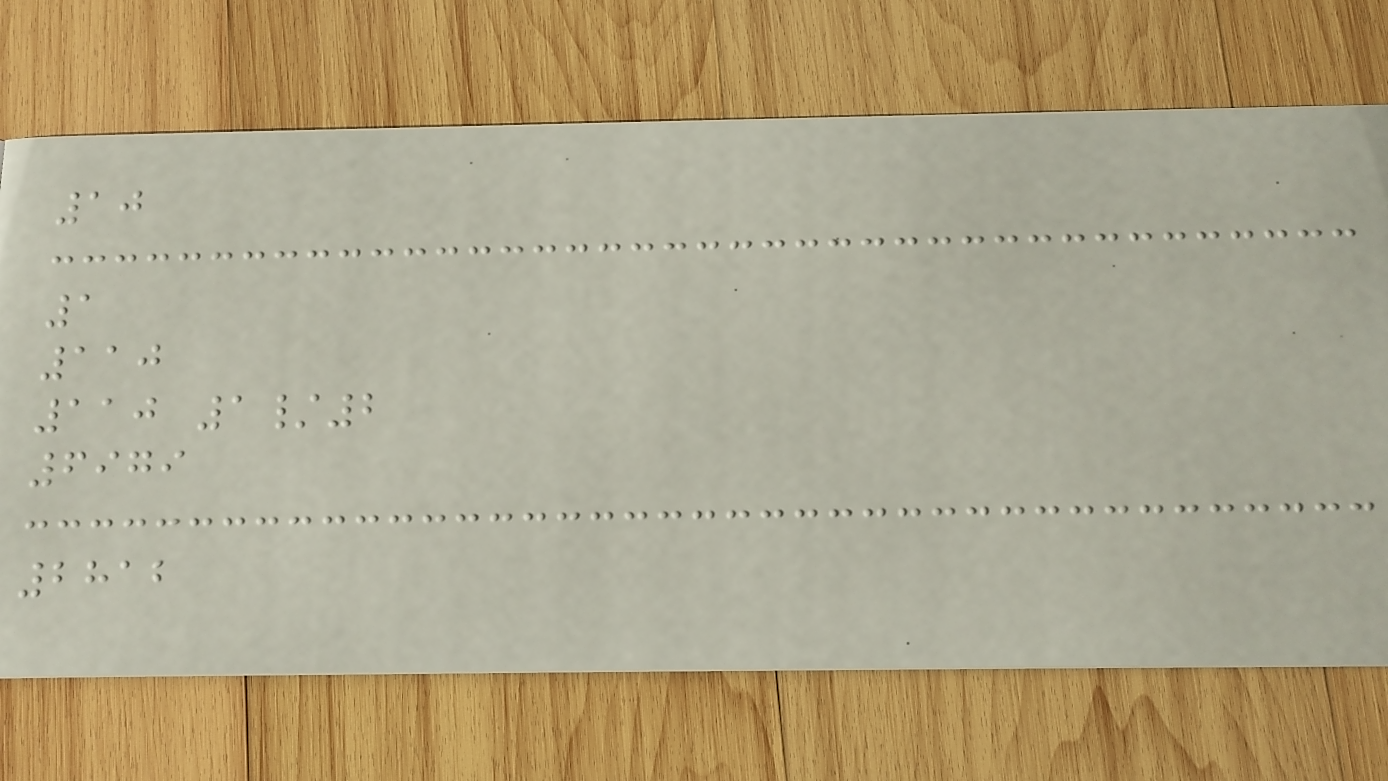10
1
110
110 1/2
6979
2812
